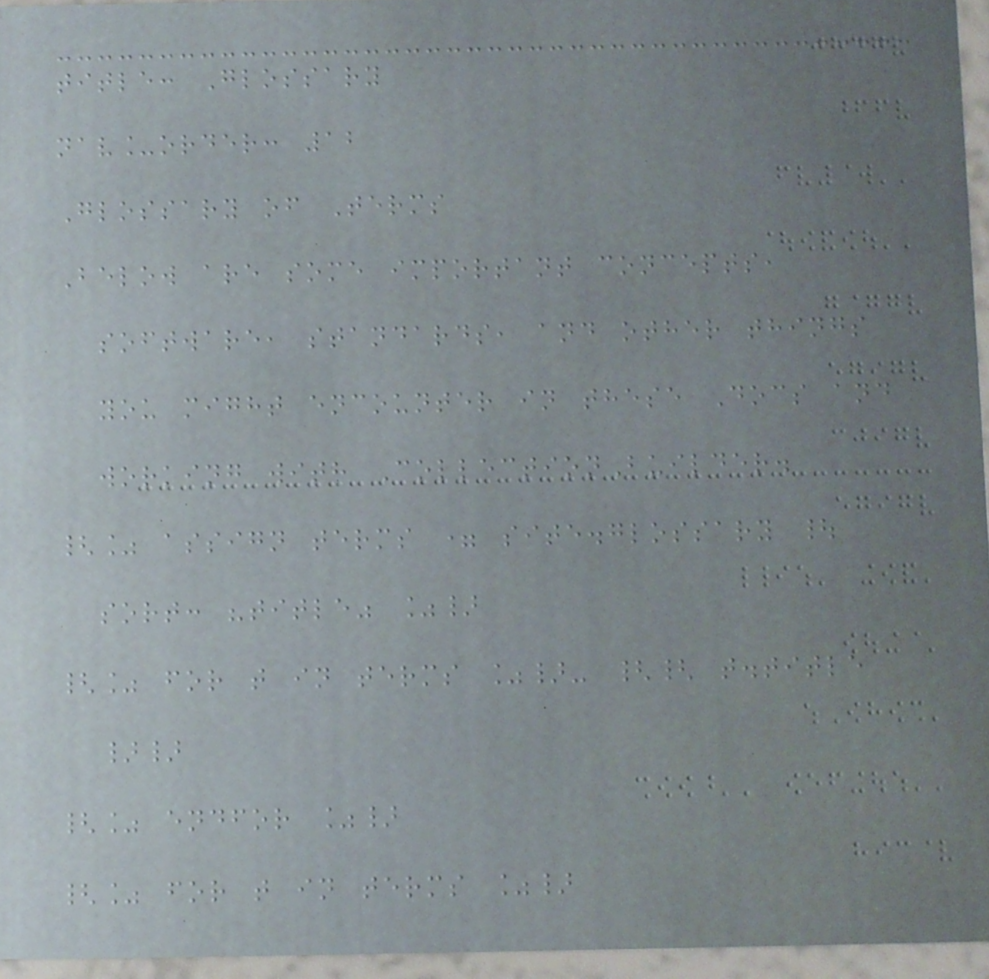title: Glossary
nav_order: 12
Glossary of Terms
Below are some important concepts,
software, standards, and other things
you might encounter in these Docs and
working with CollectionBuilder.
{% assign terms = site.glossary |
sort: "title" %}
{% for t in terms %}- {{ t.title
}}
{% endfor %}
{% for t in terms %}
